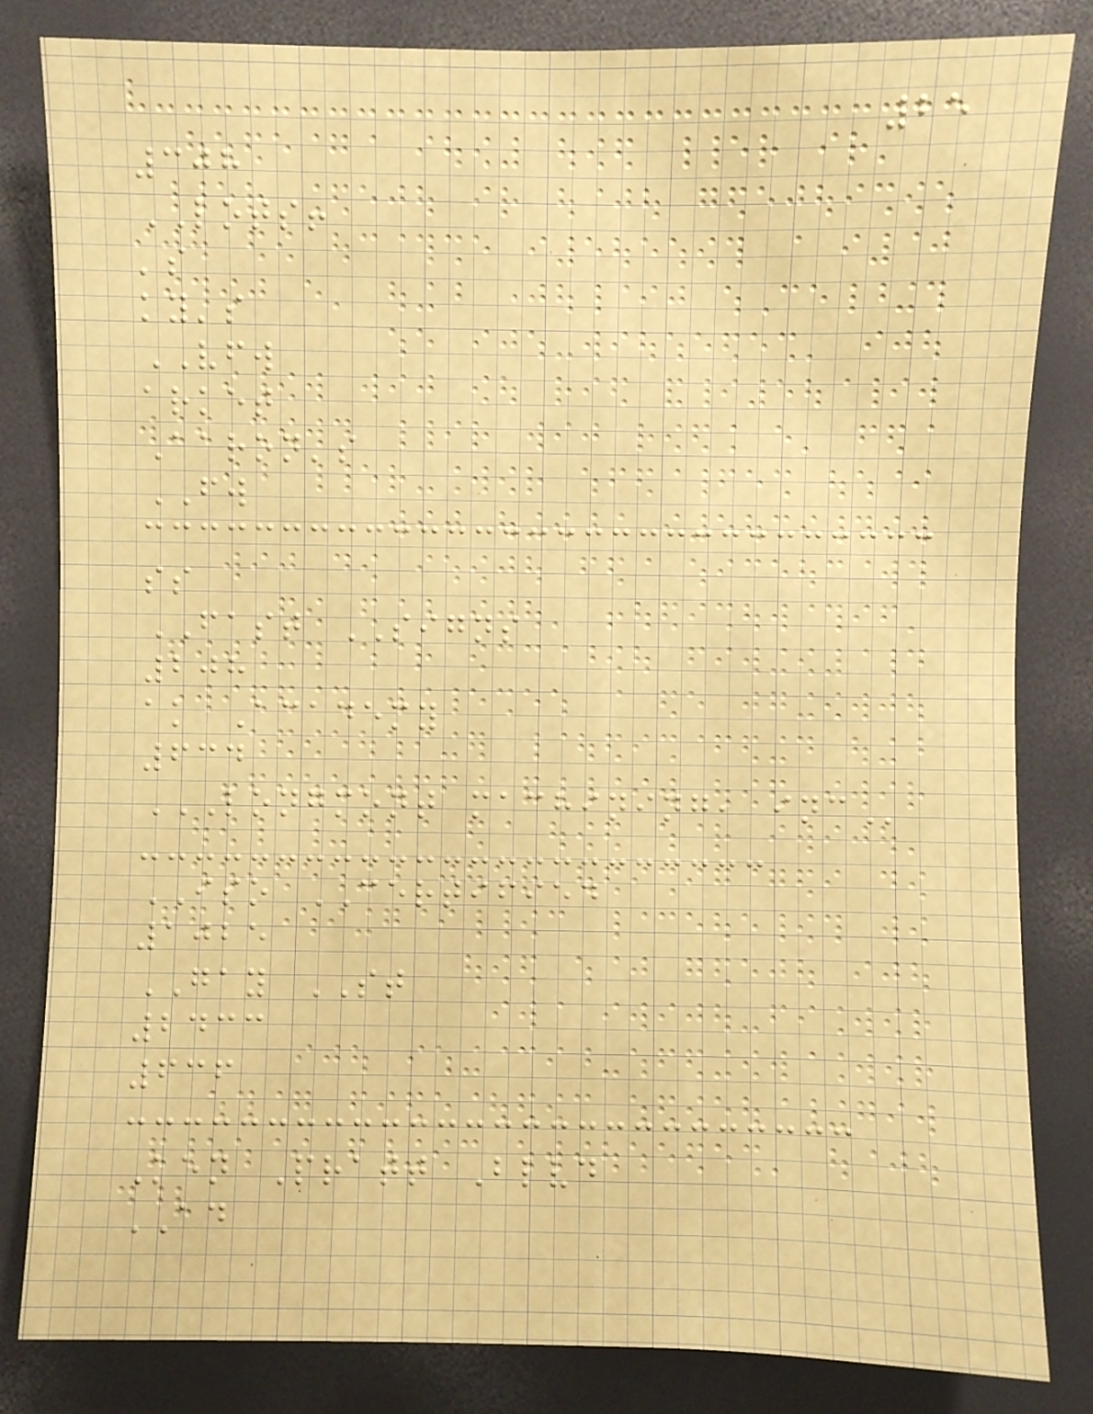25
308
LOTS!
's
ky's
VFW
arket
Aaron's
FW
ss
FAST SIGNS
208
ak Academy
634
LONGMONT MACHINING, INC
ISO CERTIFIED
1025
GAY ST
2433
636
Ken Pratt Blvd
AD
